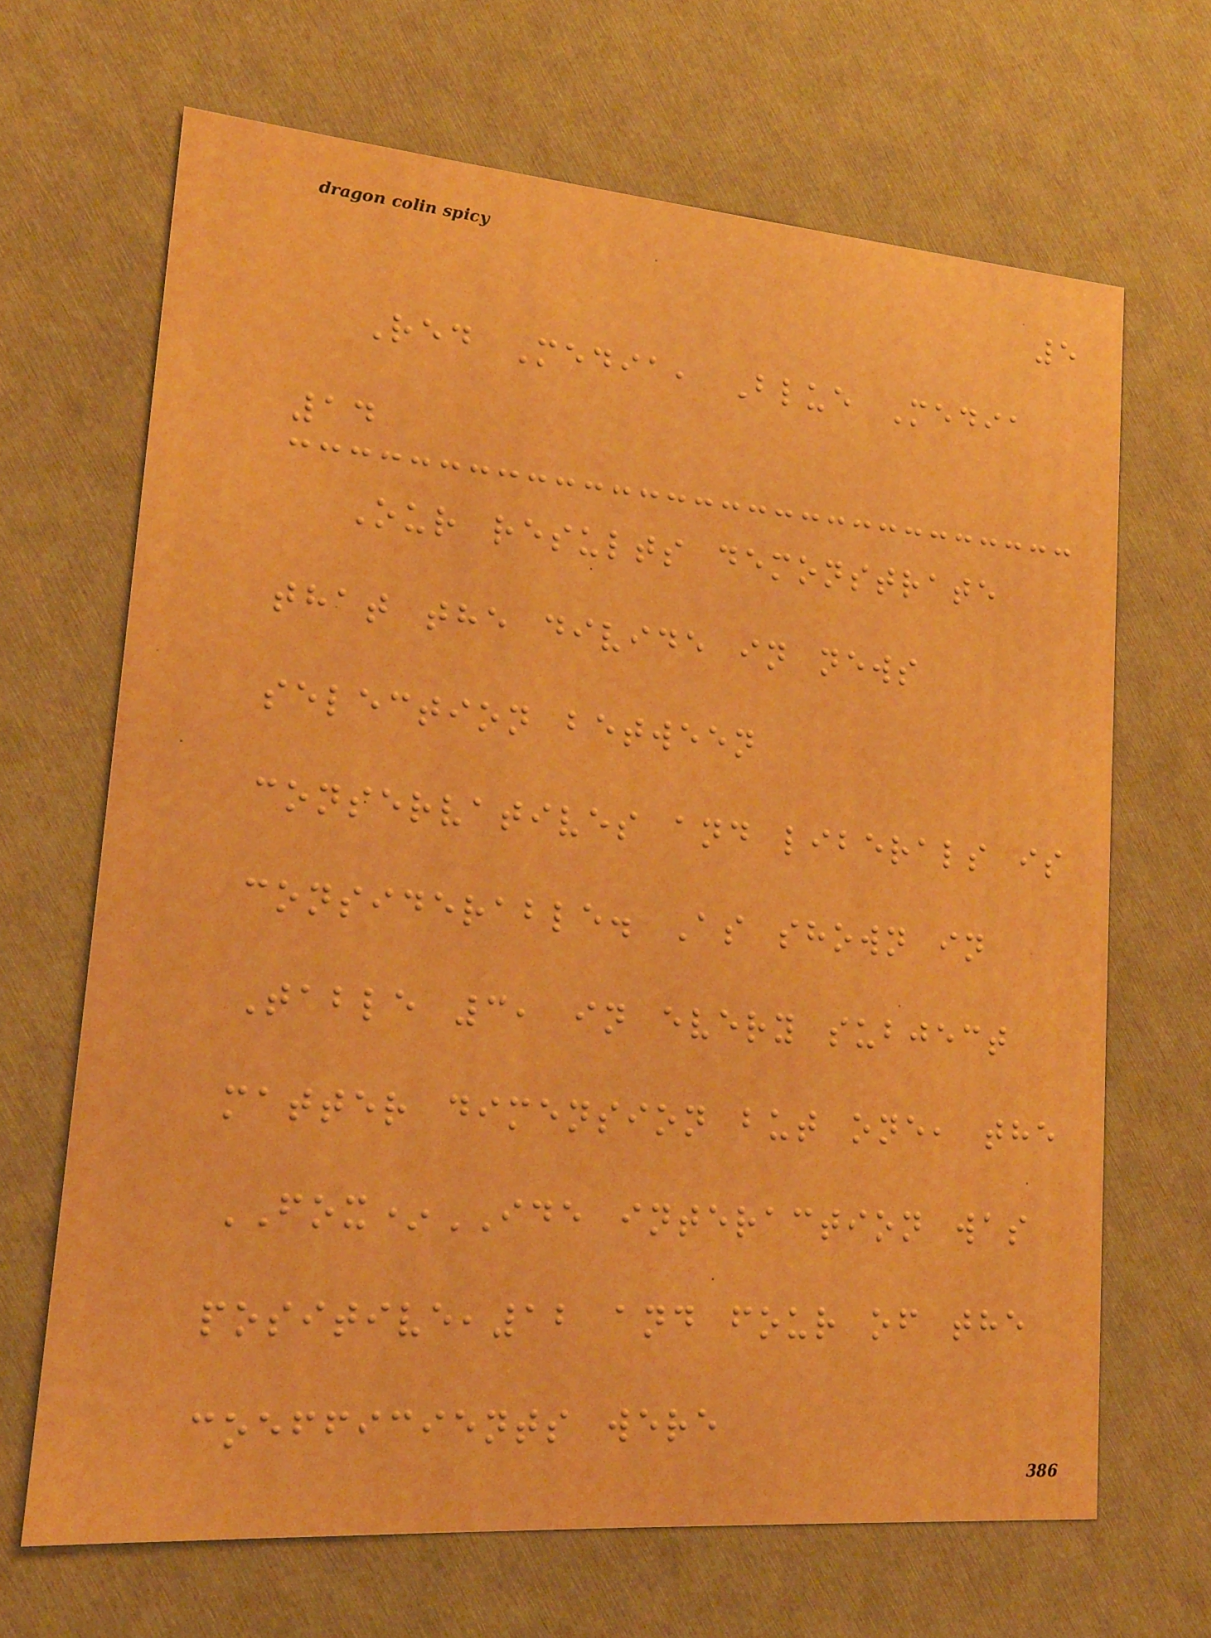5
Red Media, Blue Media
14
Our results demonstrate
that the divide in news
selection between
conservatives and liberals is
considerable. As shown in
Table 3, in every subject
matter dimension but one, the
FOX*IDE interaction was
positive,12 and four of the
coefficients were
